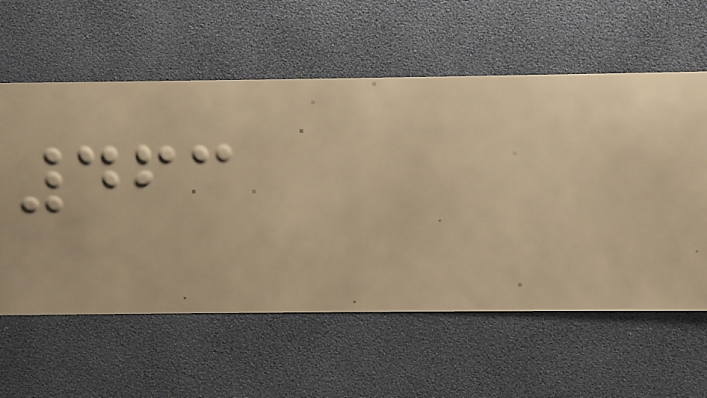463
